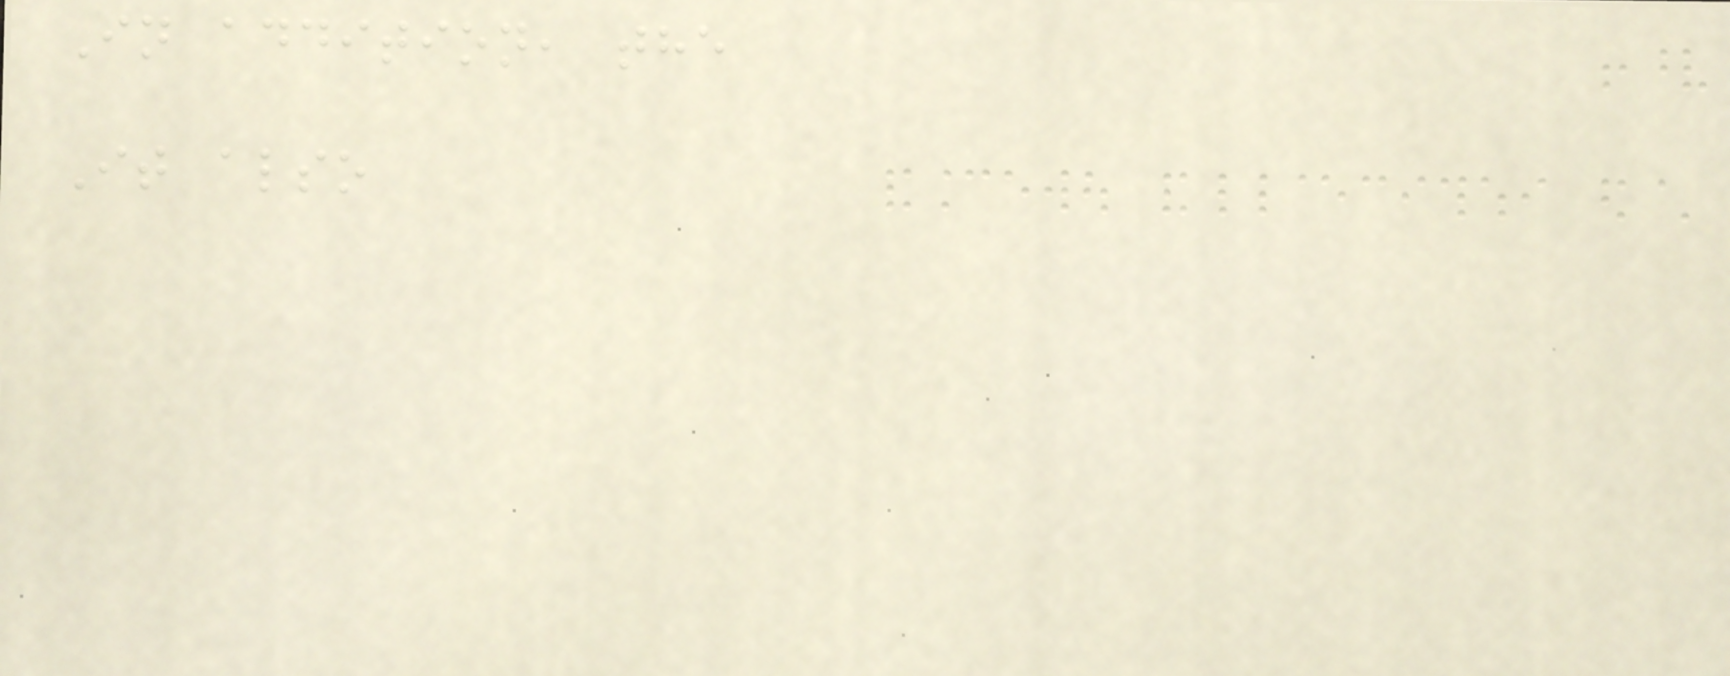In addition, the
It also
